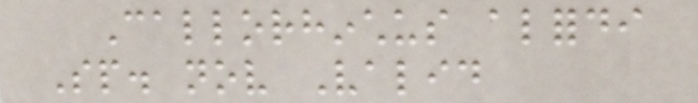Callorhinchus alfordi
Sp. nov Valid
